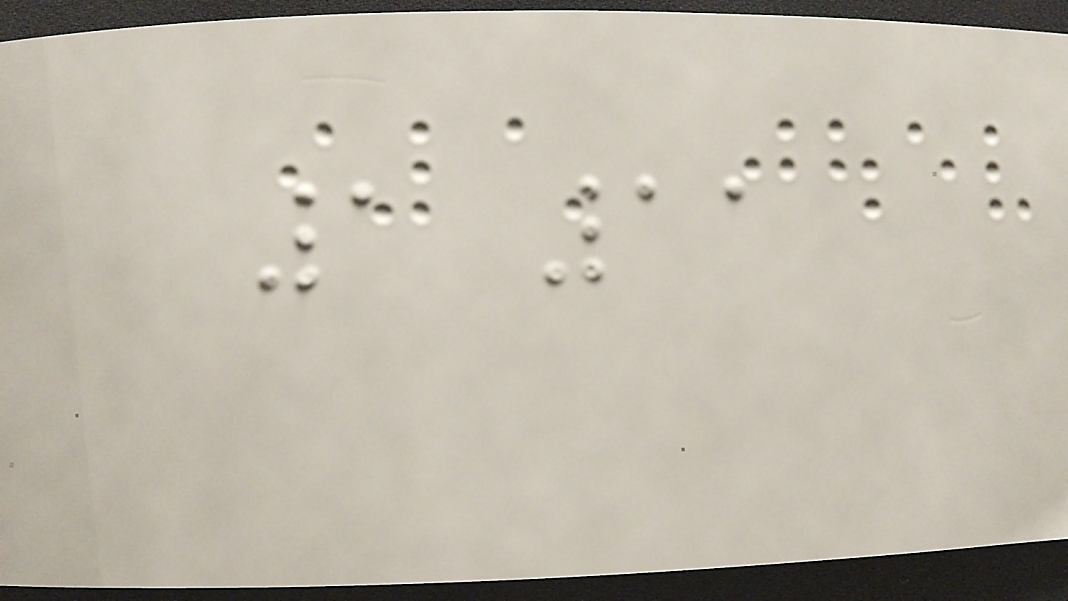1 11
